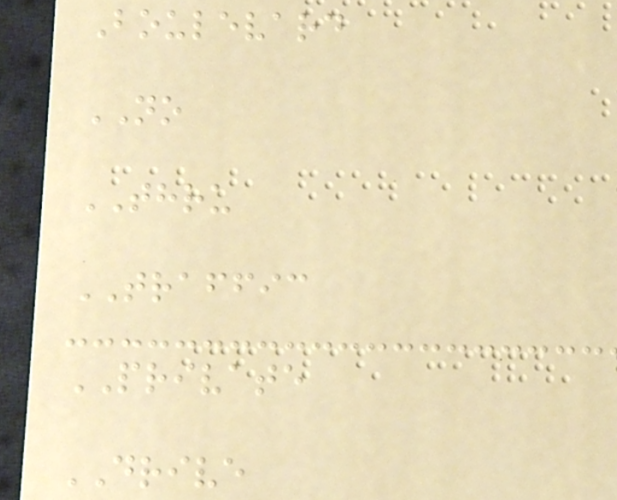Boulevard
NO
THRU
TRAFFIC
PRIVATE
DRIVE
